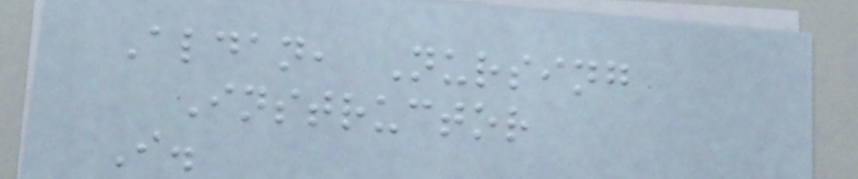Aldan, Nursing
Instructor
I.
